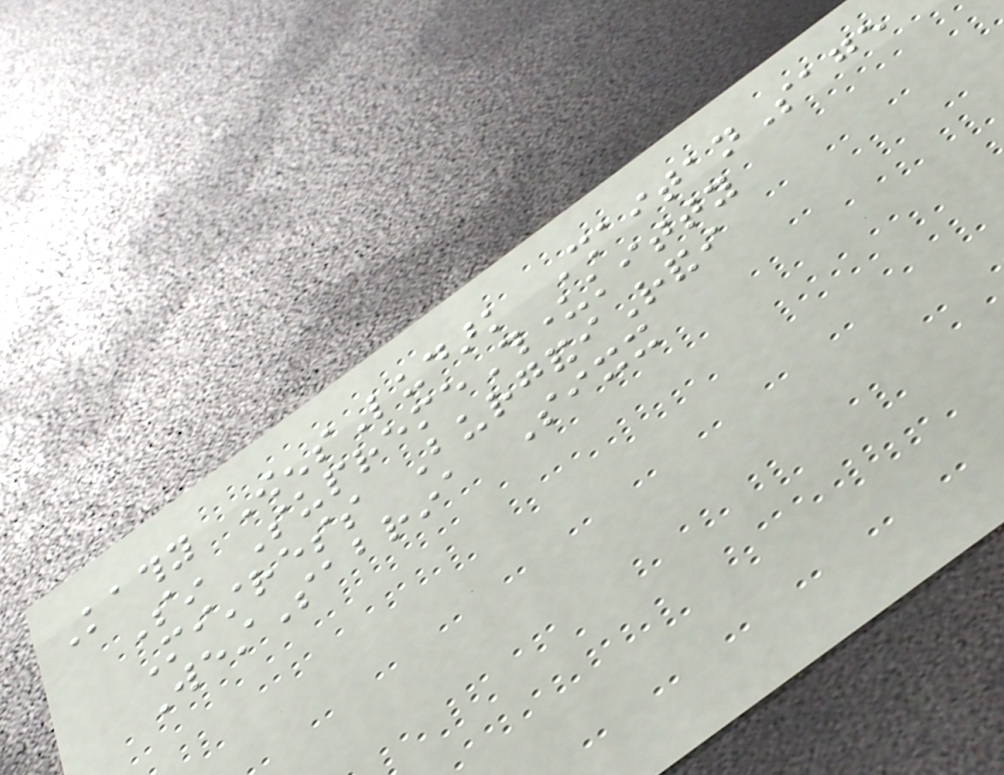Kathy OwensLudark ShaitanSage
Sin SupremeThunderkitty
Mistress BurgandiRandi
WestSabrina Sixx
